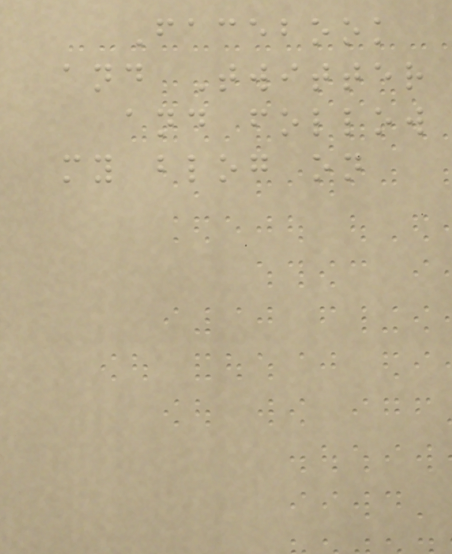Facebook
and Twitter
and follow
my blog on
